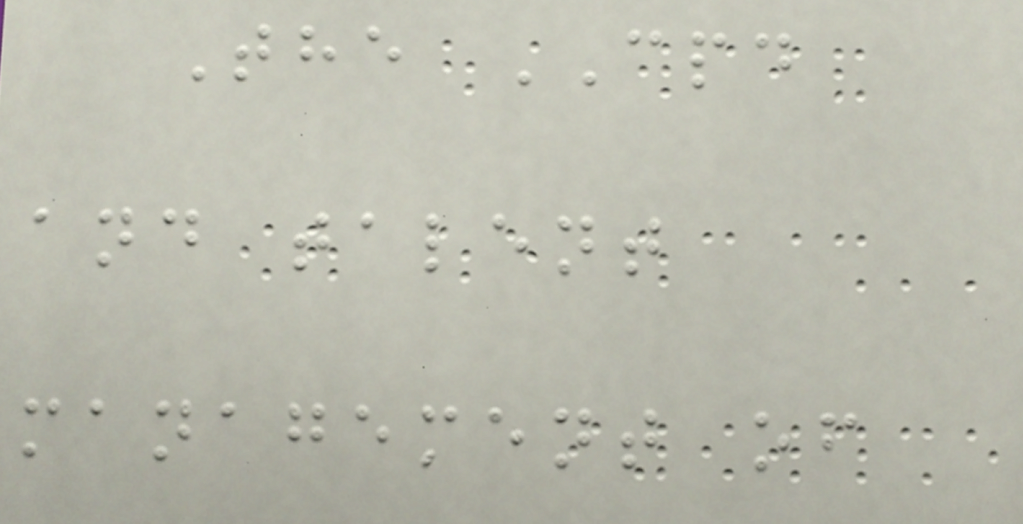The CPD
and talent
management of
